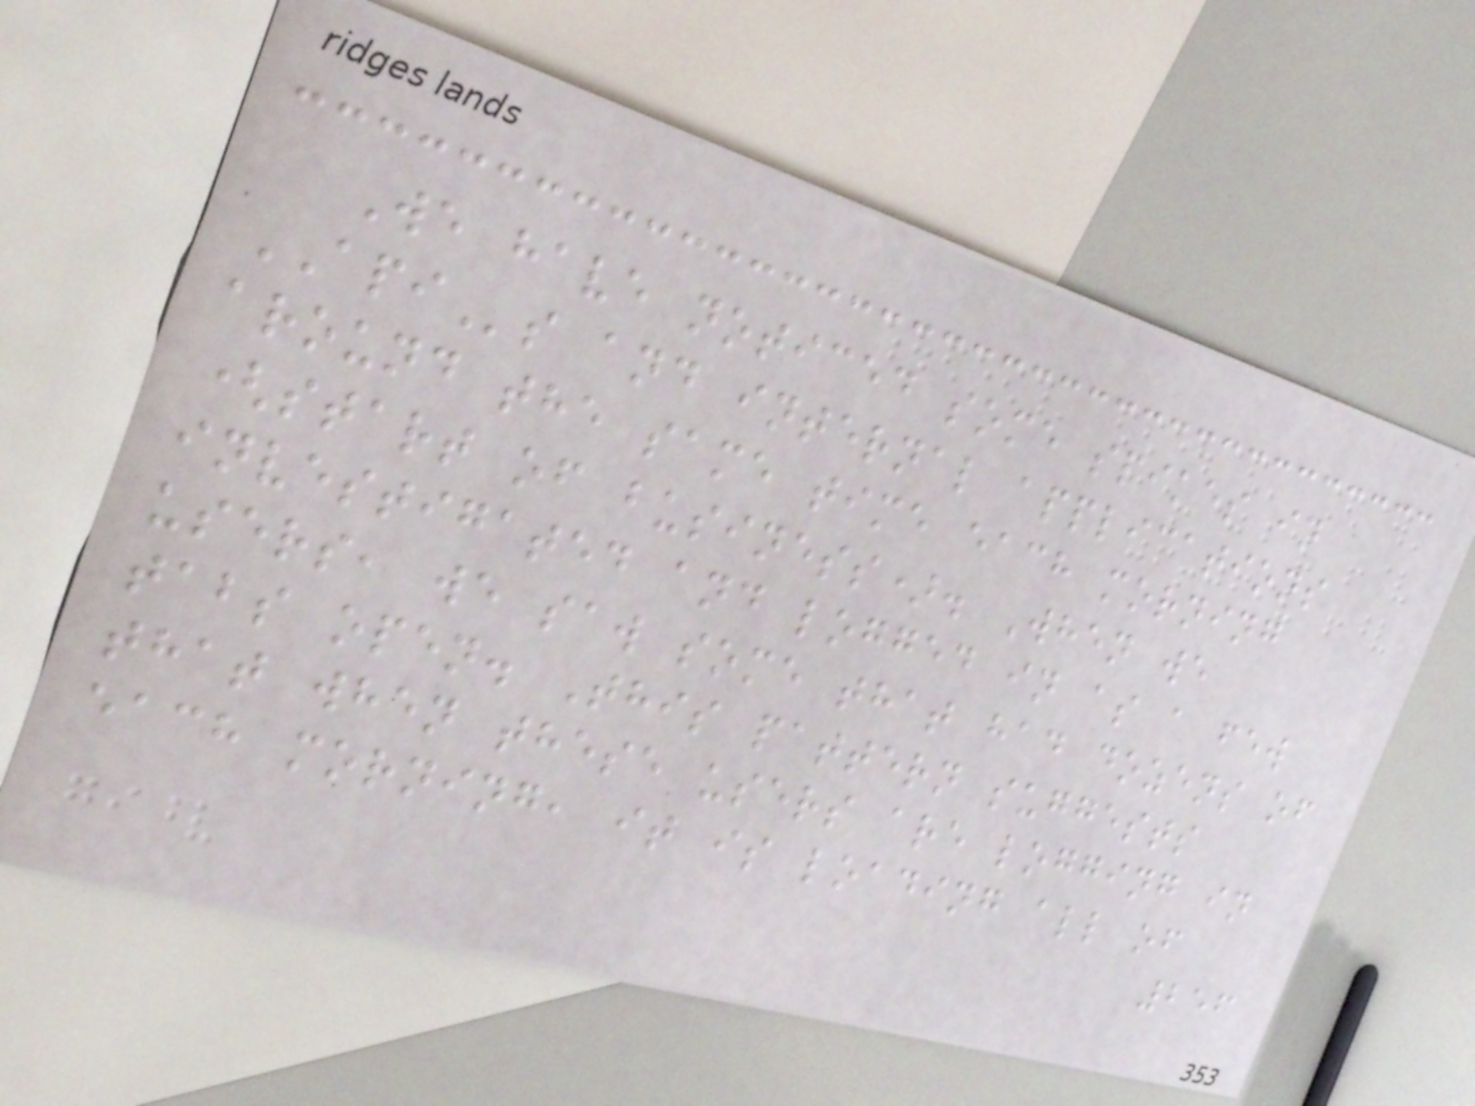We have noticed some spikes in
APIs and internal applications
around the same time each morning
(start of business). When we
investigated and logged in as a few
users, we saw some that had dozens of
tabs open. This pattern suggests
that when these users are logging in
each morning, it is loading all of
256
